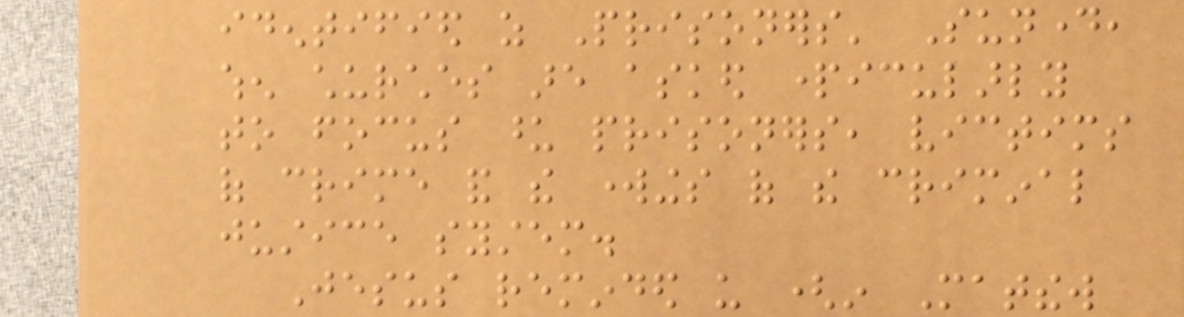identified as Prisoners' Sunday,
when churches are asked particularly
to focus upon prisoners, victims
of crime and the workings of the criminal
justice system.
Jesus reminded us (in Matthew
